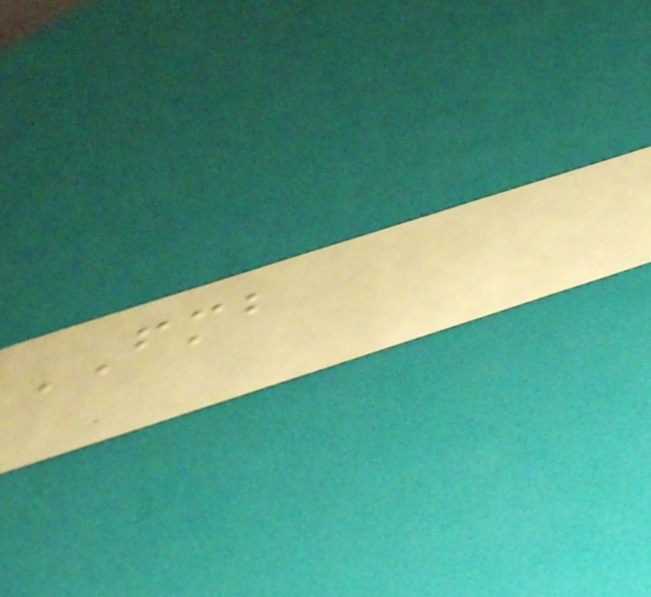FMB
